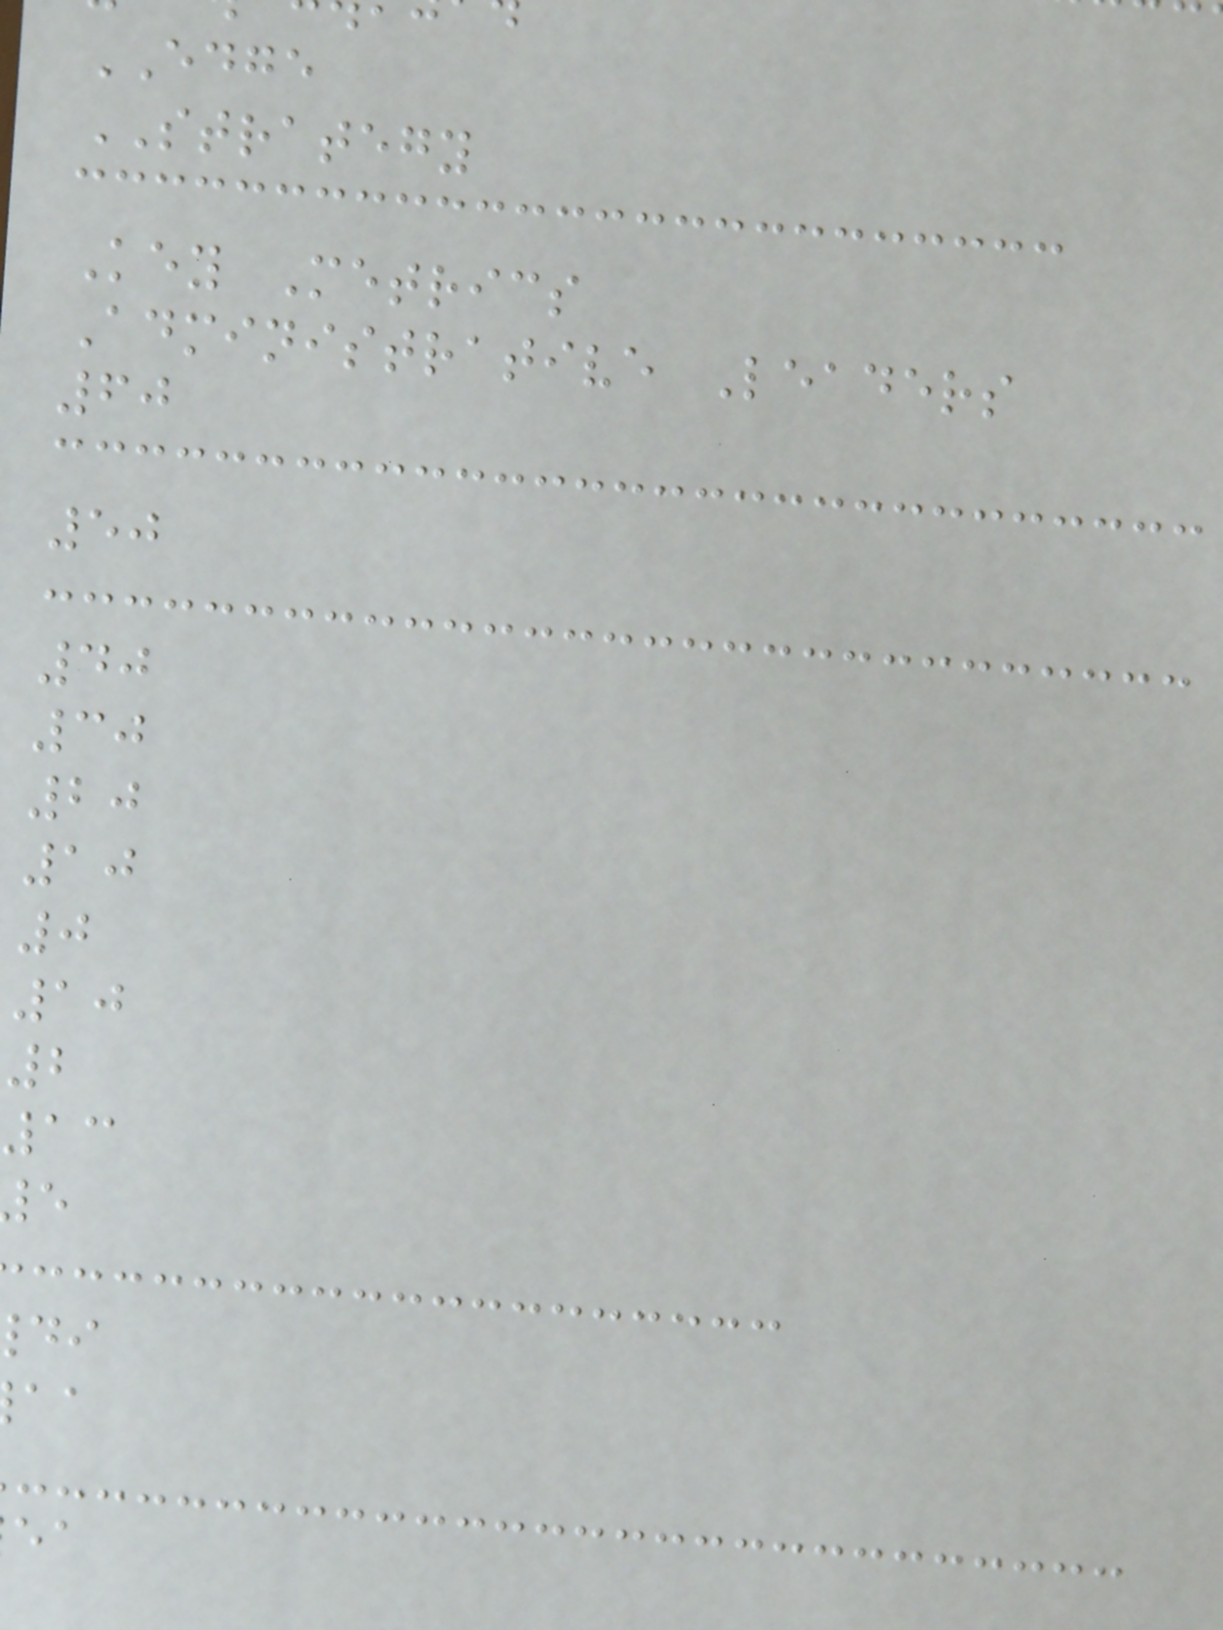EDGE
STRATEGY
Key Metrics
Administrative Leaders
60
50
40
30
20
10
0
10
2
13
